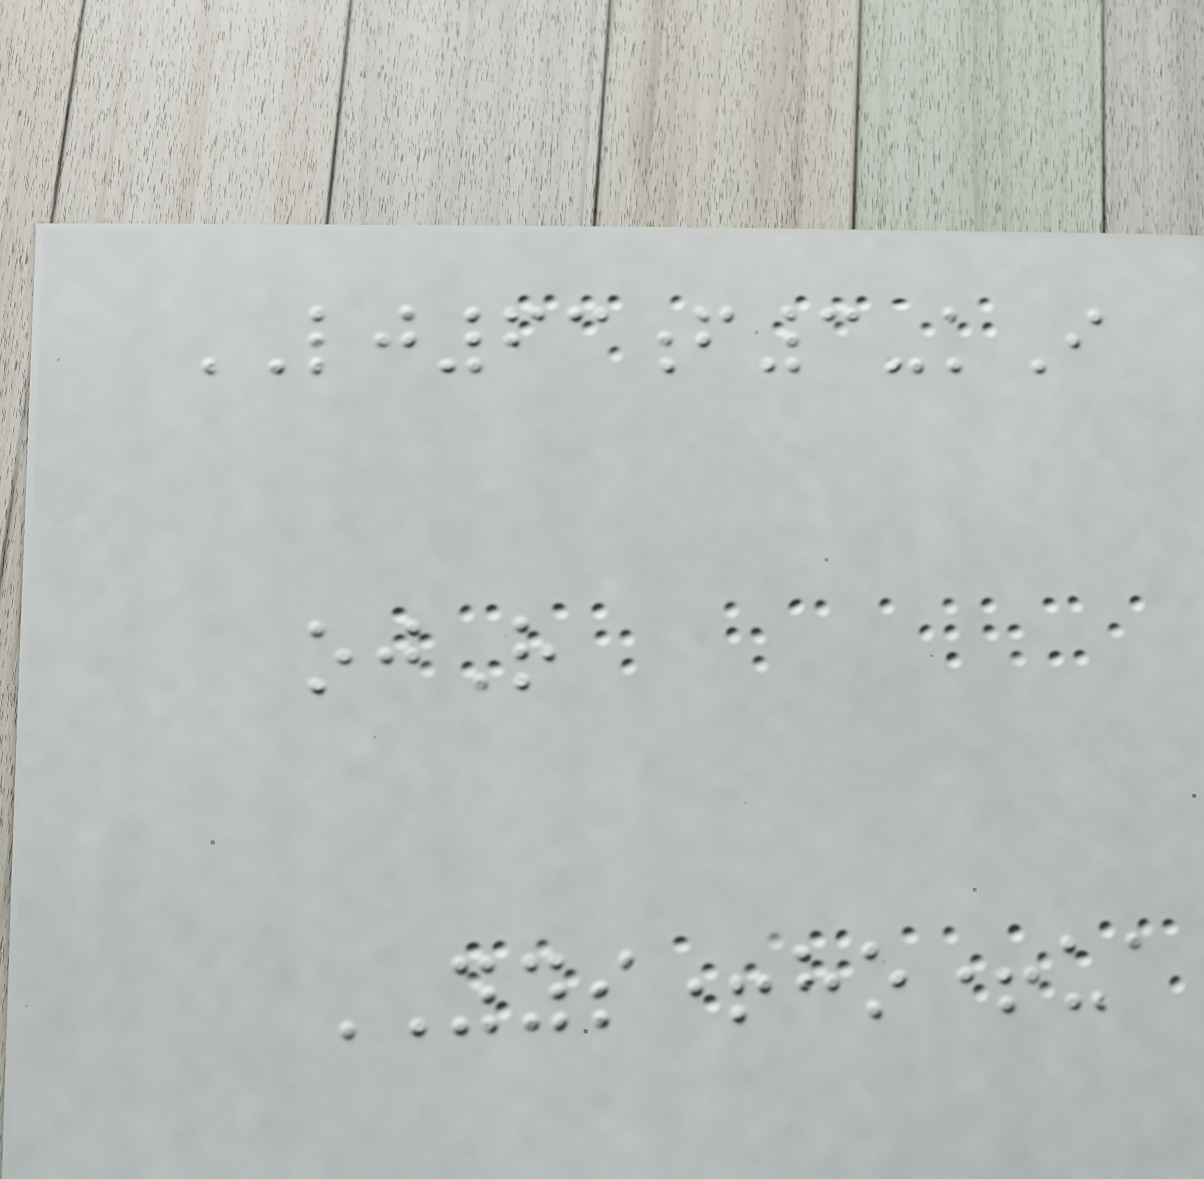LJ63f3-kI
ojR
YYS+ho+ua
